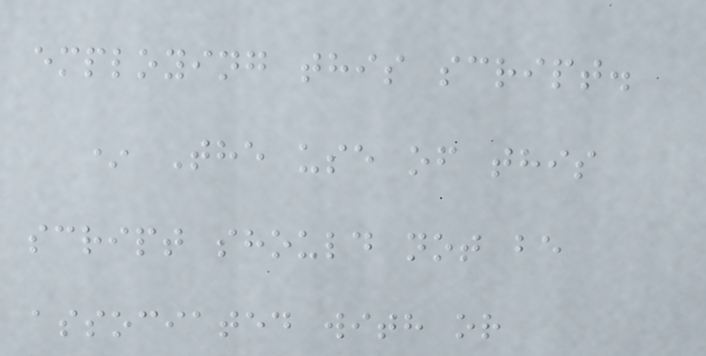employing this script.
* The use of this
script should not be
associated with or
